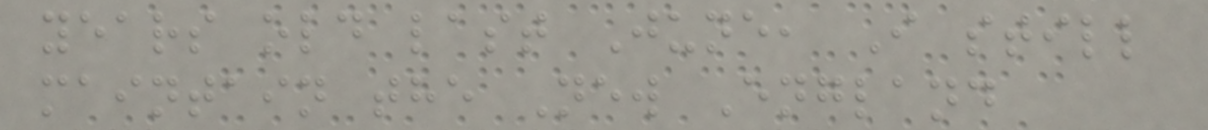years old last June, I still
maintain the New England
